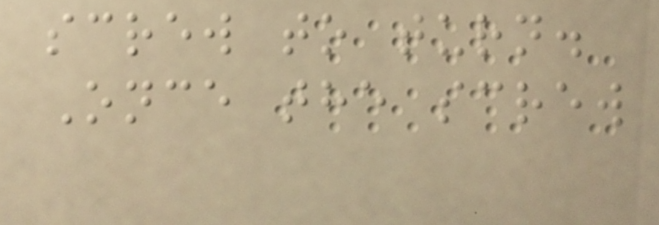screw to turn.
Once the screw
